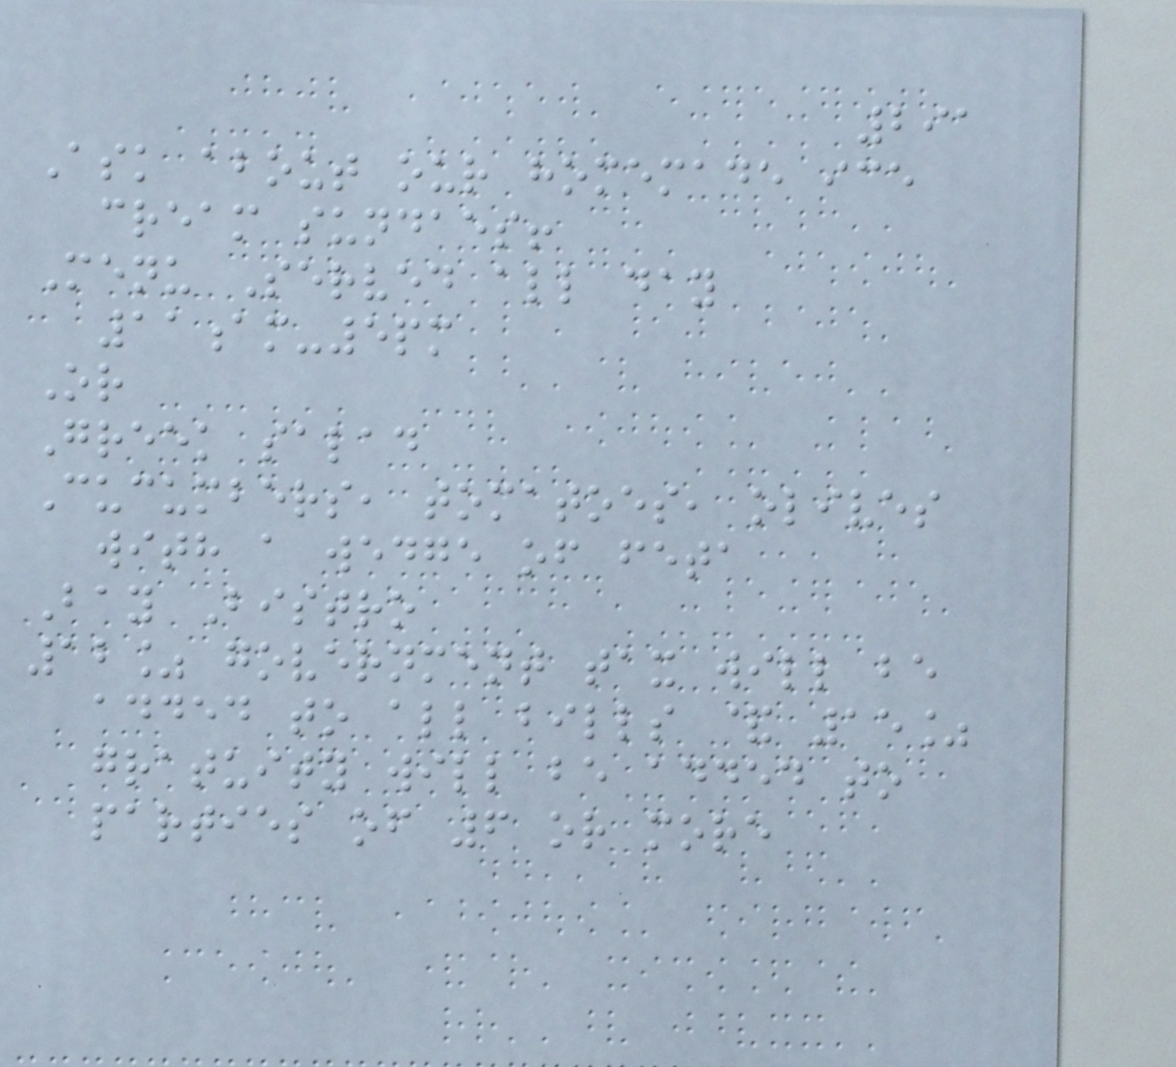291
Ask about our homemade ice
cream sundaes!
Menu Served all day
11am-5pm
Or
Greek salad
Cucumbers, tomatoes, olives
with a wedge of feta
Bay Bistro
12% government tax will be
added to all bills & 15%
gratuity will be added to
parties of 6 or more
